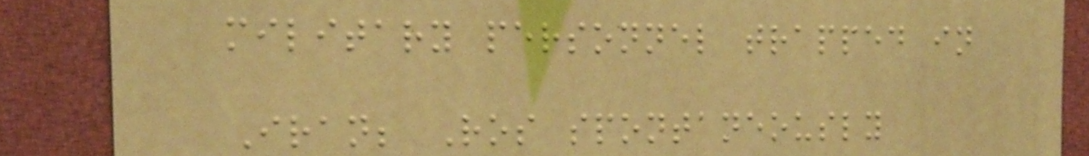military personnel trapped in
Iran; Ros spontaneously
